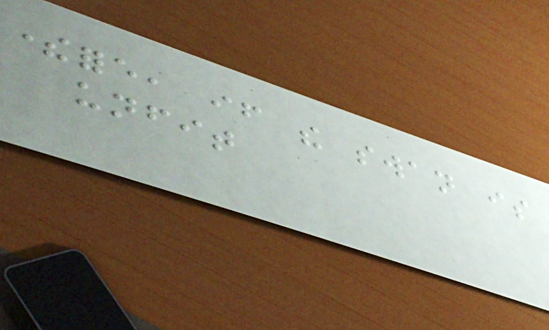therefore, if the swan is
unfit
